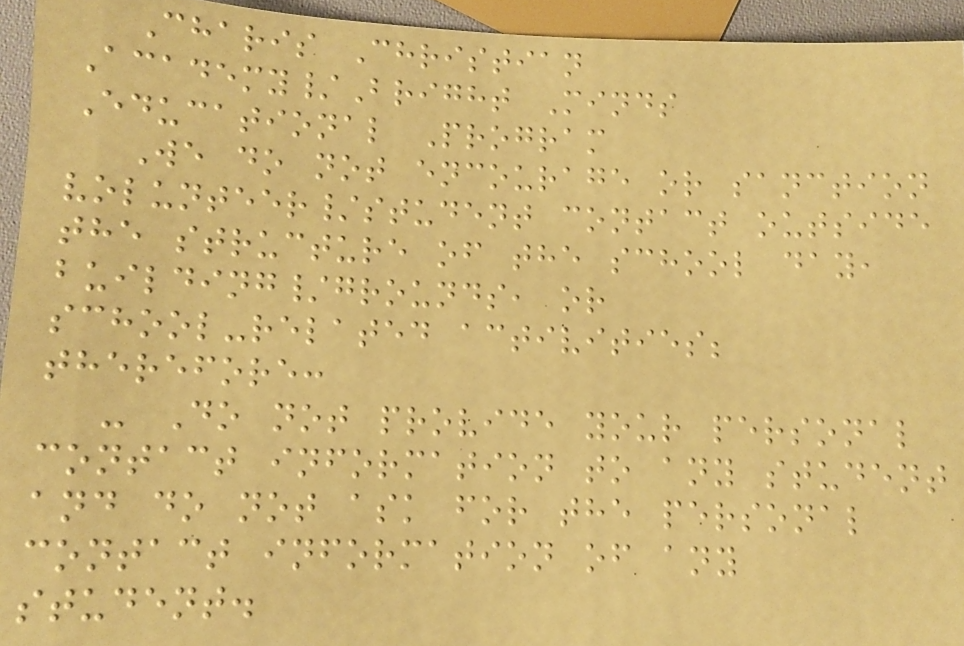Charis Christian
Academy/Bright Minds
Educational Program
We do not encourage or sanction
volunteer/student contact outside
the structure of the school day,
building/grounds, or
school-related activities;
therefore:
- Do not provide your personal
contact information to any student
and do not ask for the personal
contact information of any
student.
